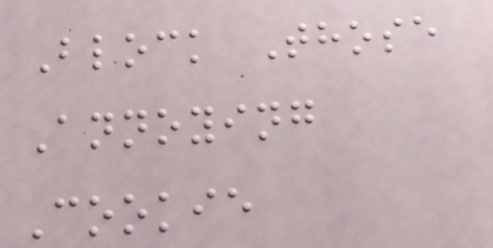Block Those
Annoying
Cookie
